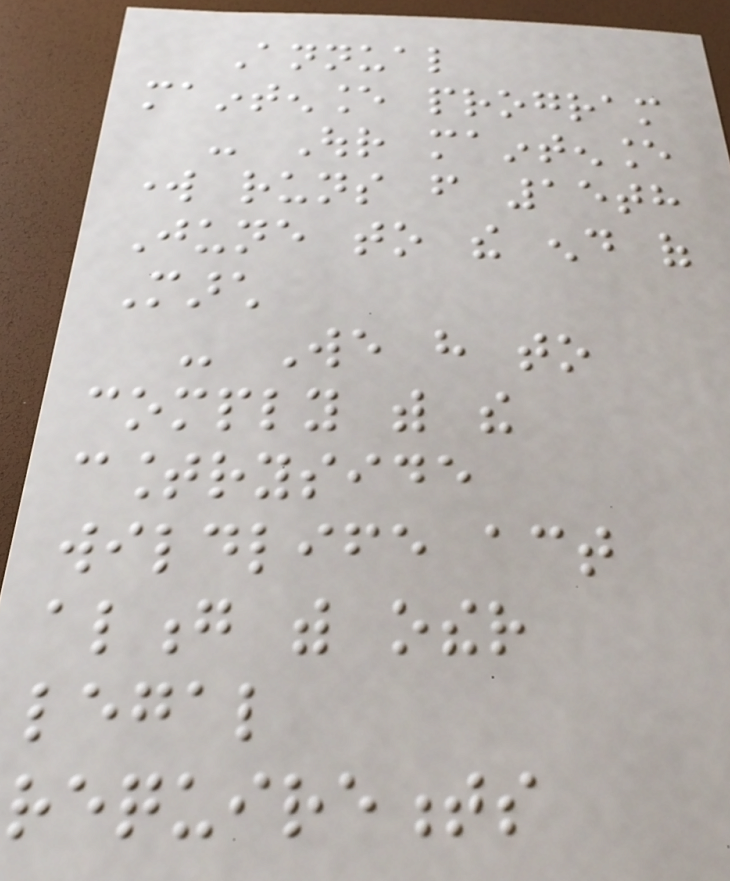Annual
maintenance program
- Our maintenance
work runs from 15th
June to the end of
March
- We have to
comply with the
countryside
wildlife act
along with other
legal
requirements
